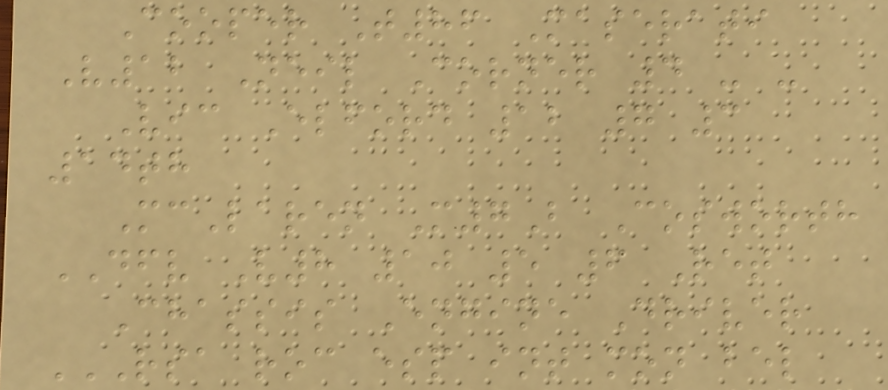Cooper T86 Maserati
V12 Neil Corner 4 - -
Vic Elford 12 7 3
14th
McLaren M7B Cosworth
DFV V8 10 5 6 Ret
Chassis Engine Driver
RSA ROC ESP INT MON BEL
